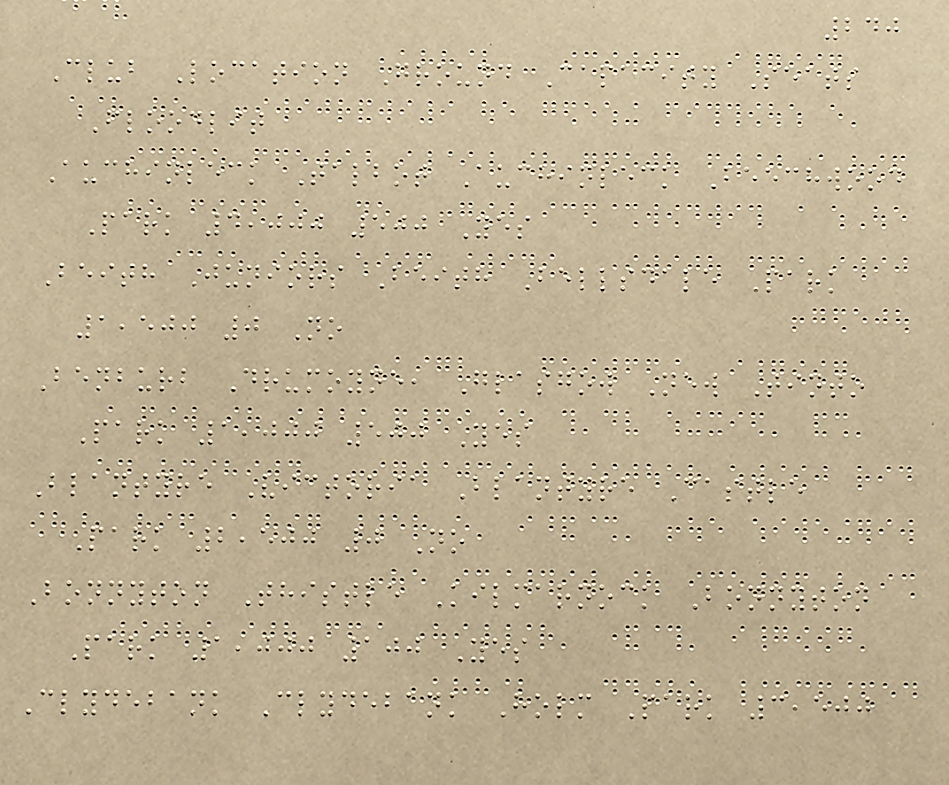240
Club Location Ground Capacity Seats
Floodlit
Auchinleck Talbot Auchinleck Beechwood
Park 4,000 500 Yes
Beith Juniors Beith Bellsdale Park
1,500 0 No
Benburb Drumoyne, Glasgow New Tinto
Park 1,000 500 Yes
Blantyre Victoria Blantyre Castle
Park 2,500 0 No
Bonnyton Thistle Kilmarnock Bonnyton
Park 1,000 100 Yes
Clydebank Clydebank Holm Park 3,500
